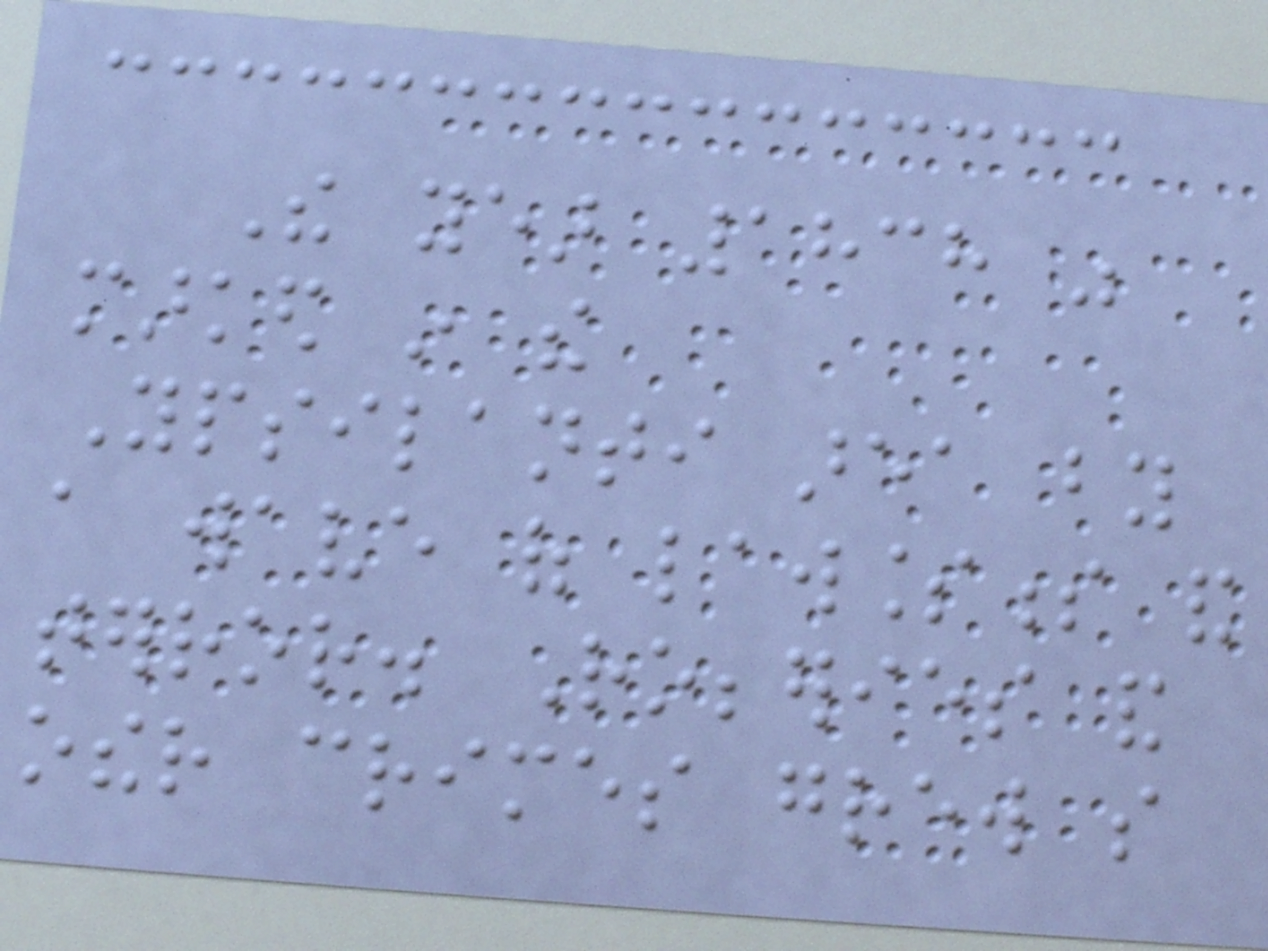The year 1838 was
marked in the
Ypsilanti area by
a wave of lawlessness and
terror. Robberies and
other crimes grew so
